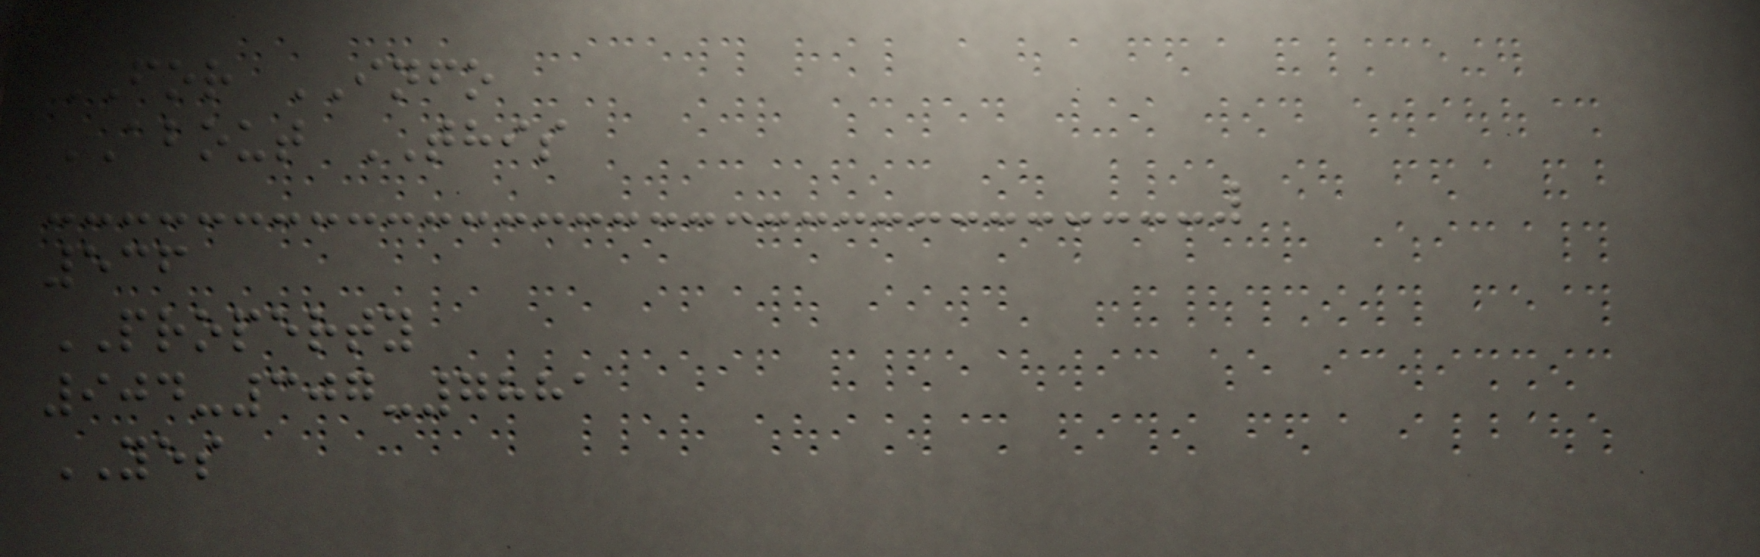FOR INFO
ABOUT THIS
536
PROPERTY
904-307-7881
YES
